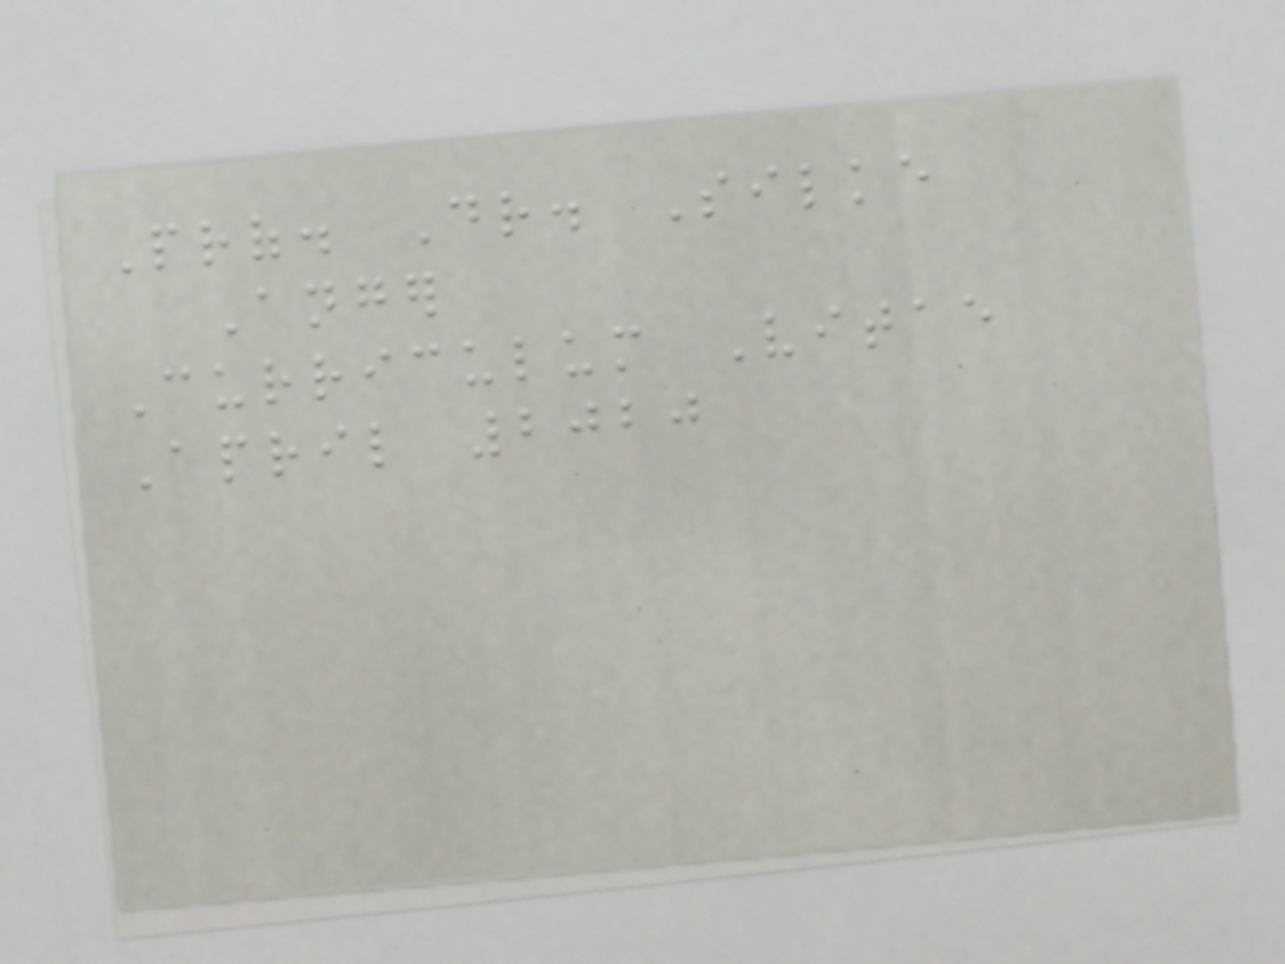Prof. Dr. Silke
Anger
Curriculum Vitae
April 2020
